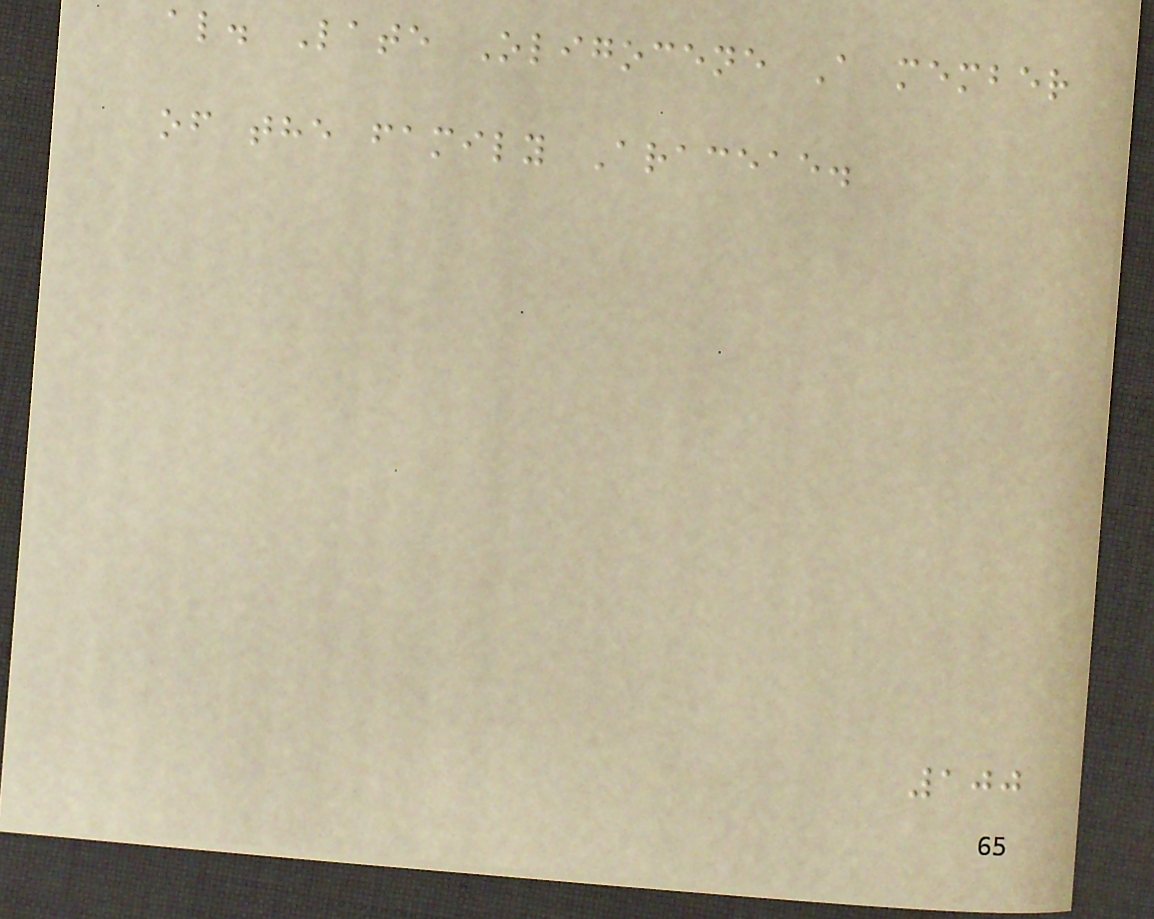al. Late Oligocene A member
of the family Araceae.
100
